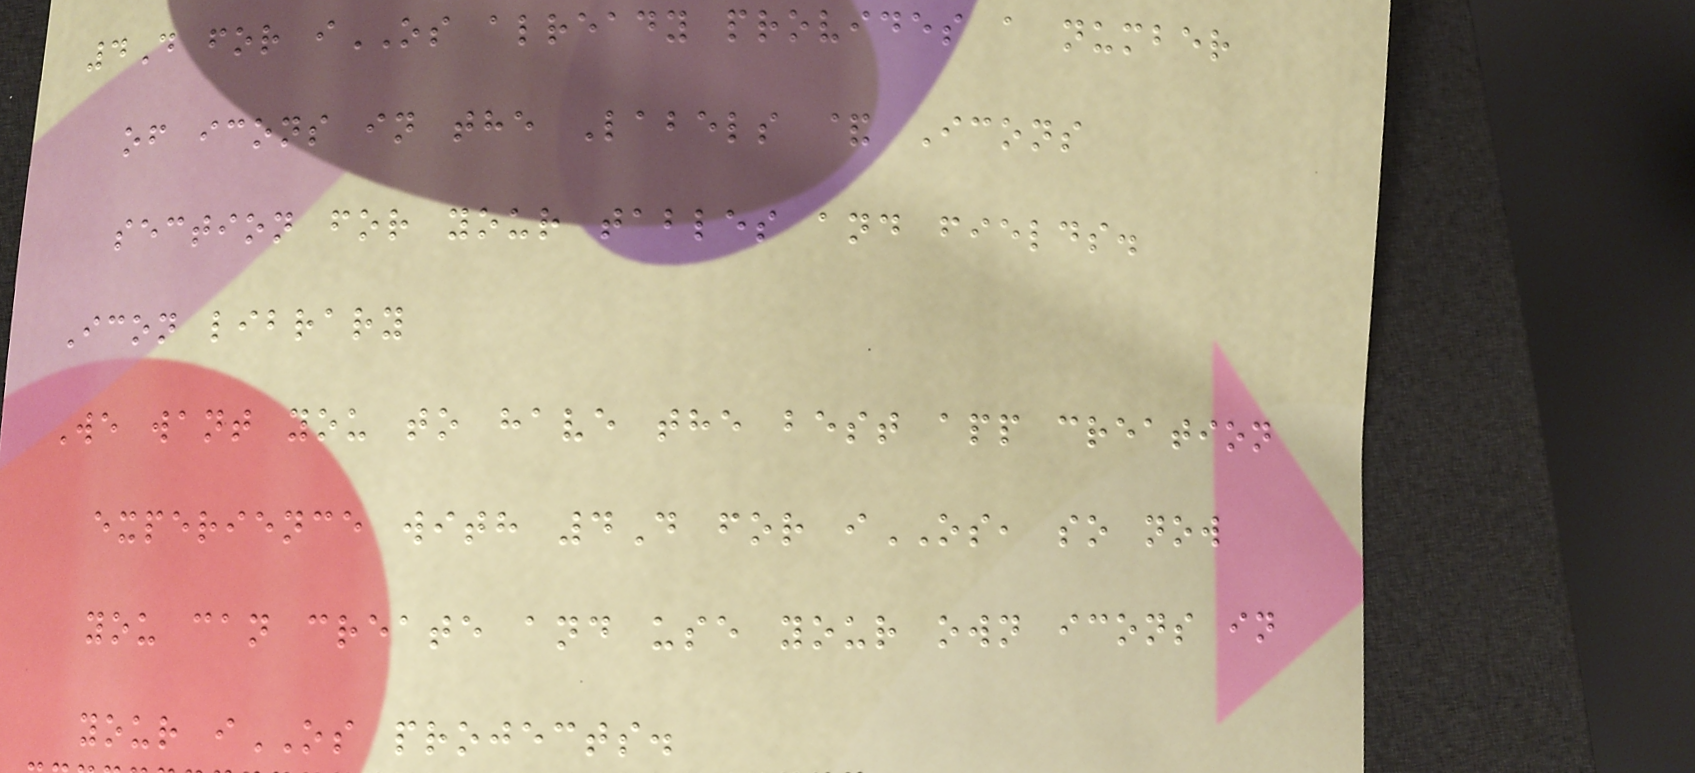4D for iOS already provides a number
of icons in the Labels & Icons
section for your tables and fields.
Icon library
We want you to have the best app creation
experience with 4D for iOS, so now
you can create and use your own icons in
your iOS projects.
